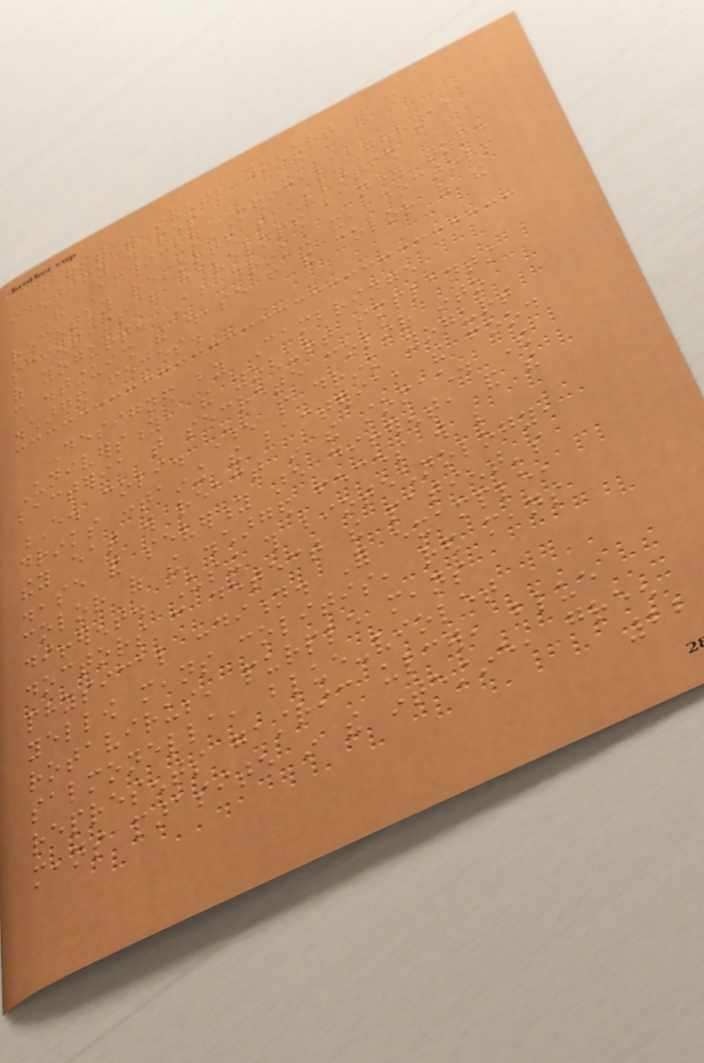Britain invents yoghurt that can
identify diseases
The American Medical Journal
recently reported that British
scientists have developed a new type
of yogurt. After drinking it, doctors
can distinguish the disease from the color of the
discharged feces.
Designed by Cambridge
University, the yoghurt implants
bacteria that secrete color into
E. coli. When people drink yogurt
drinks containing the bacteria, the food
they eat will react in the stomach. The
disease and severity are different, and the
color of the discharged feces will be
different. Using this biotechnology,
doctors can detect the patient's
physical condition. For example,
yellow means colitis, red means
rotavirus, purple means
salmonella, blue-violet
represents gastric ulcer, blue
means parasite in the intestine, green
22
